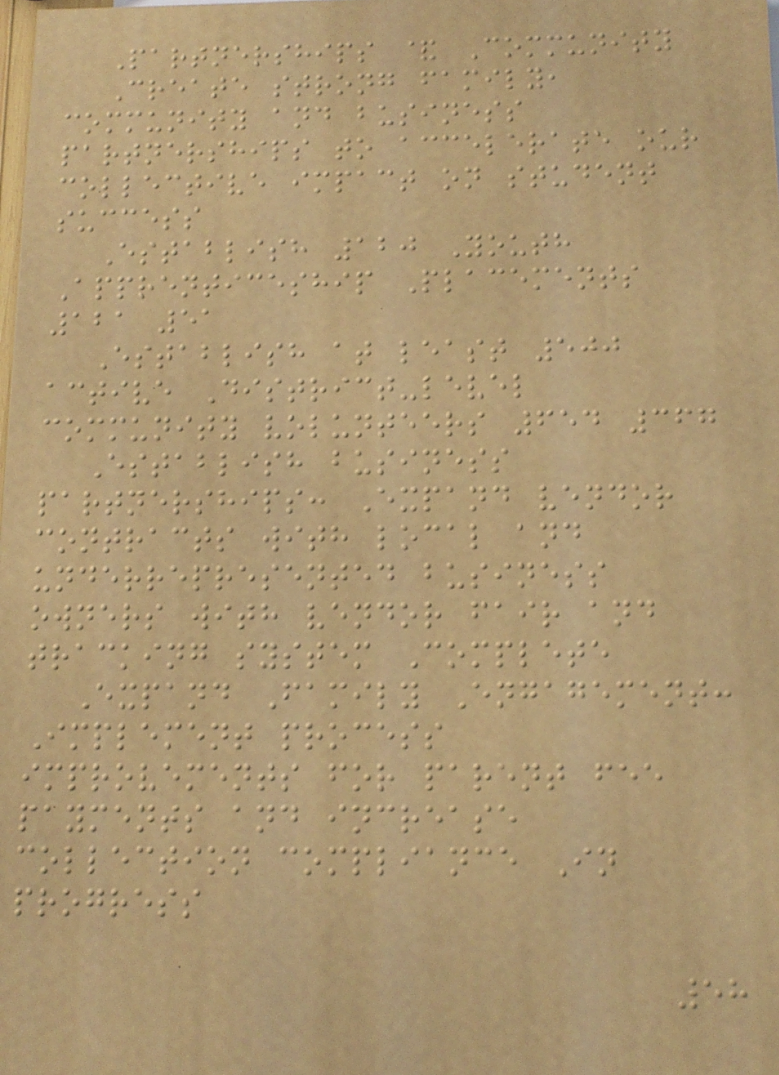Partnerships & Community
Create strong family,
community and business
partnerships to accelerate our
collective impact on student
success
Establish 120 Youth
Apprenticeship Placements
121 51
Establish at least 500
active District-level
community volunteers 654 367
Establish business
partnerships: Expand vendor
contracts with local and
underrepresented business
owners with vendor fair and
tracking system Complete
Expand Family Engagement:
Implement process
improvements for parent fee
payments and increase
collection compliance In
progress
58
